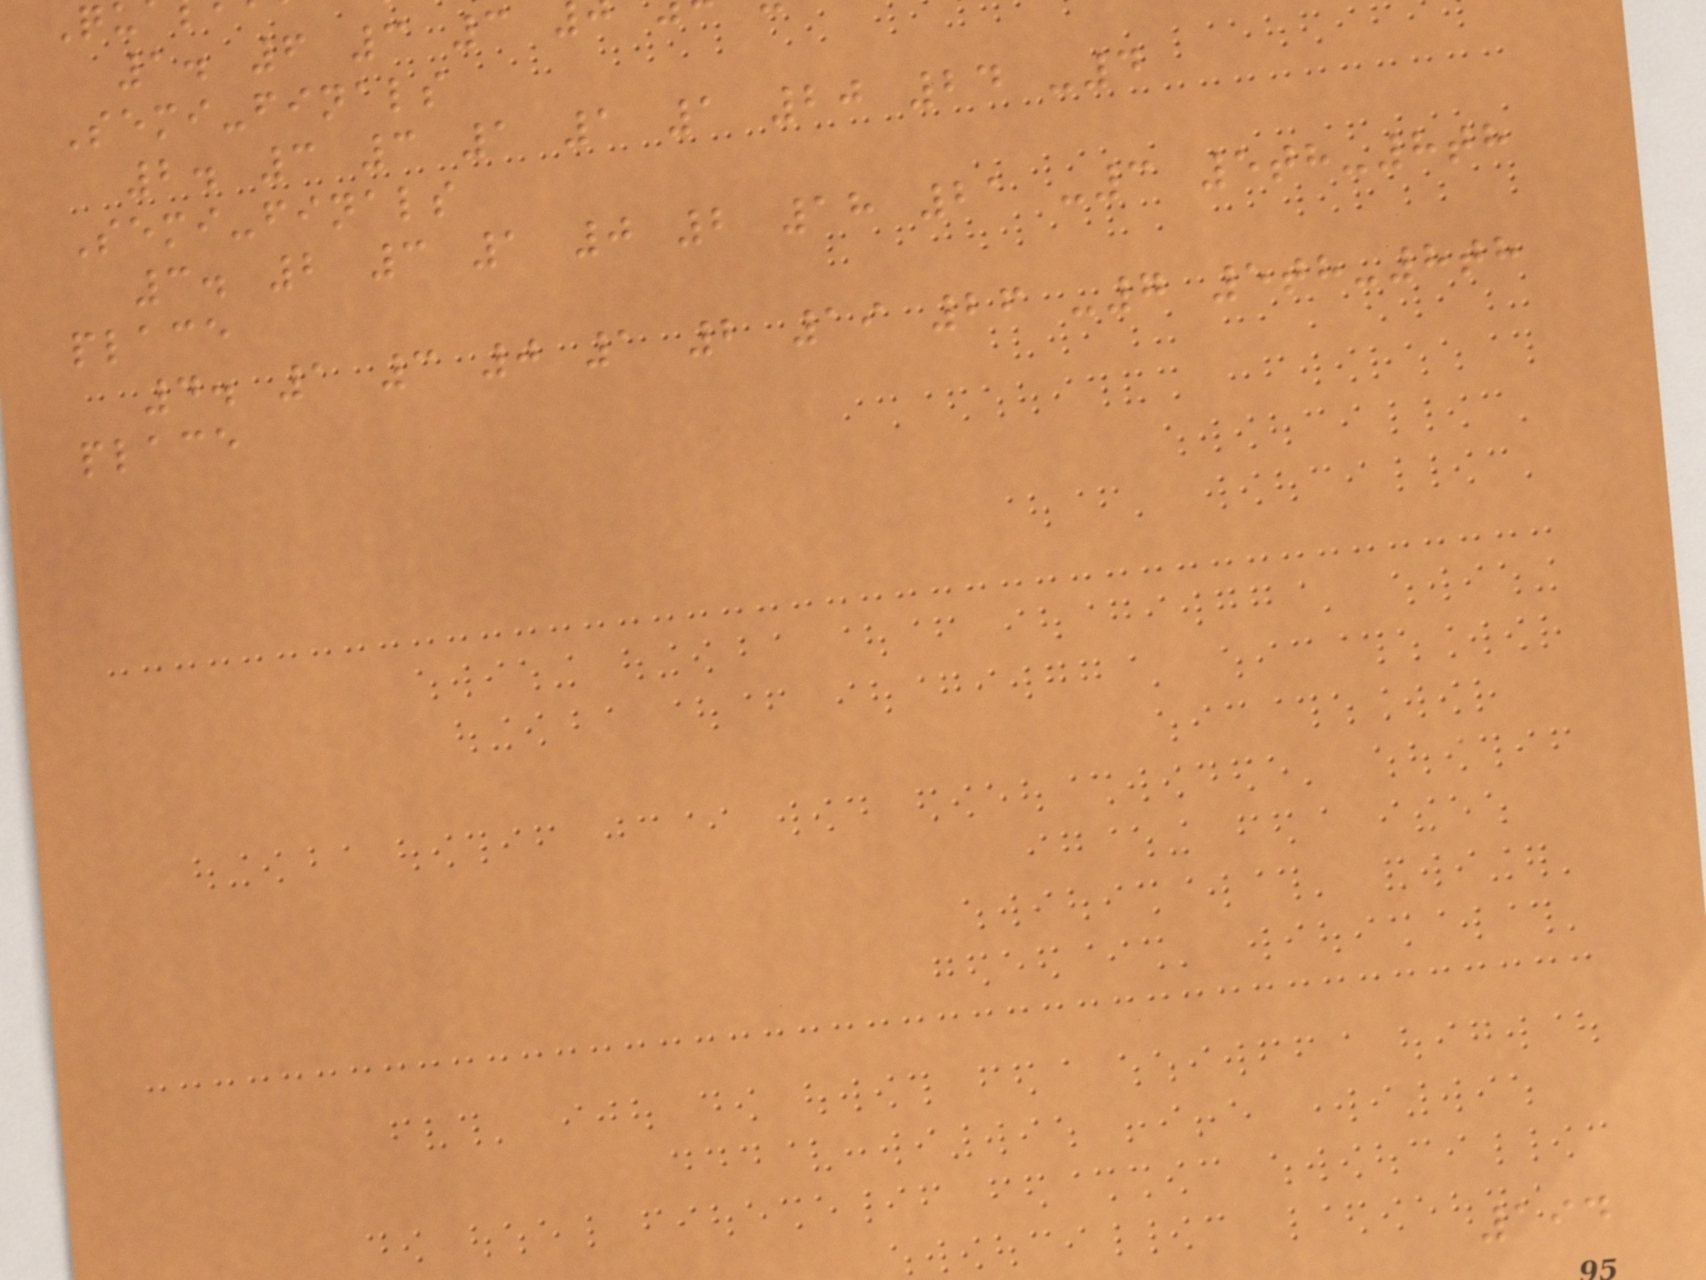1. 6 3 3
Semi-finals
2. 3 3 1 1 1 20 24 -4
Semi-finals
3. 2 3 1 0 2 18 21 -3 5th-8th
place
4. 1 3 0 1 2 19 26 -7 5th-8th
place
194
